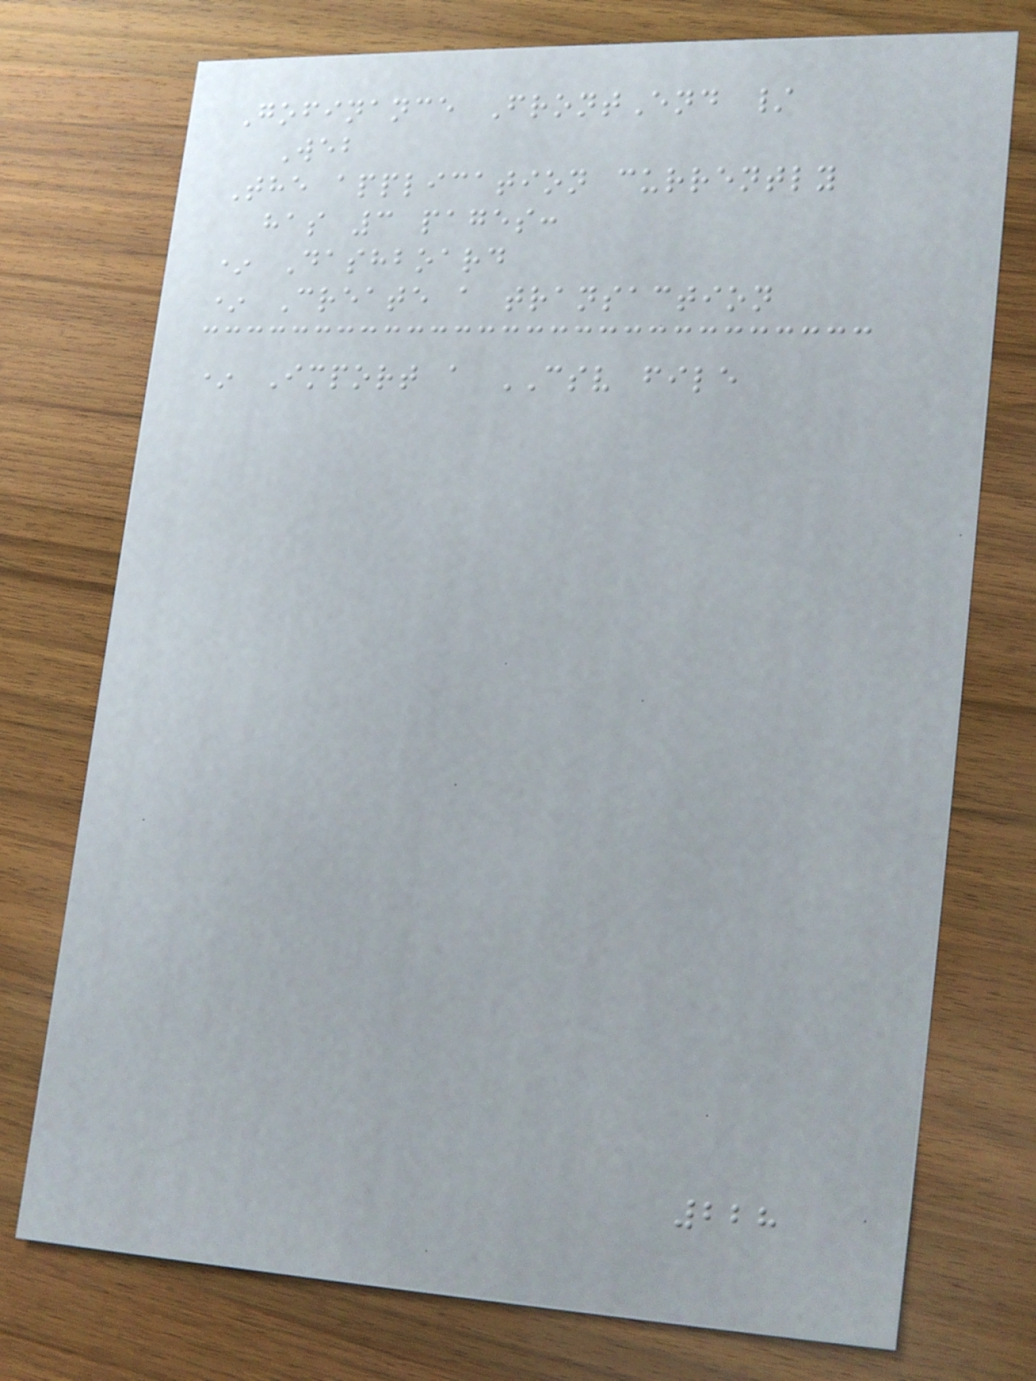Gofinance FrontEnd /
Web
The application currently
has 3 pages:
* Dashboard
* Create a transaction
* Import a CSV file
228
